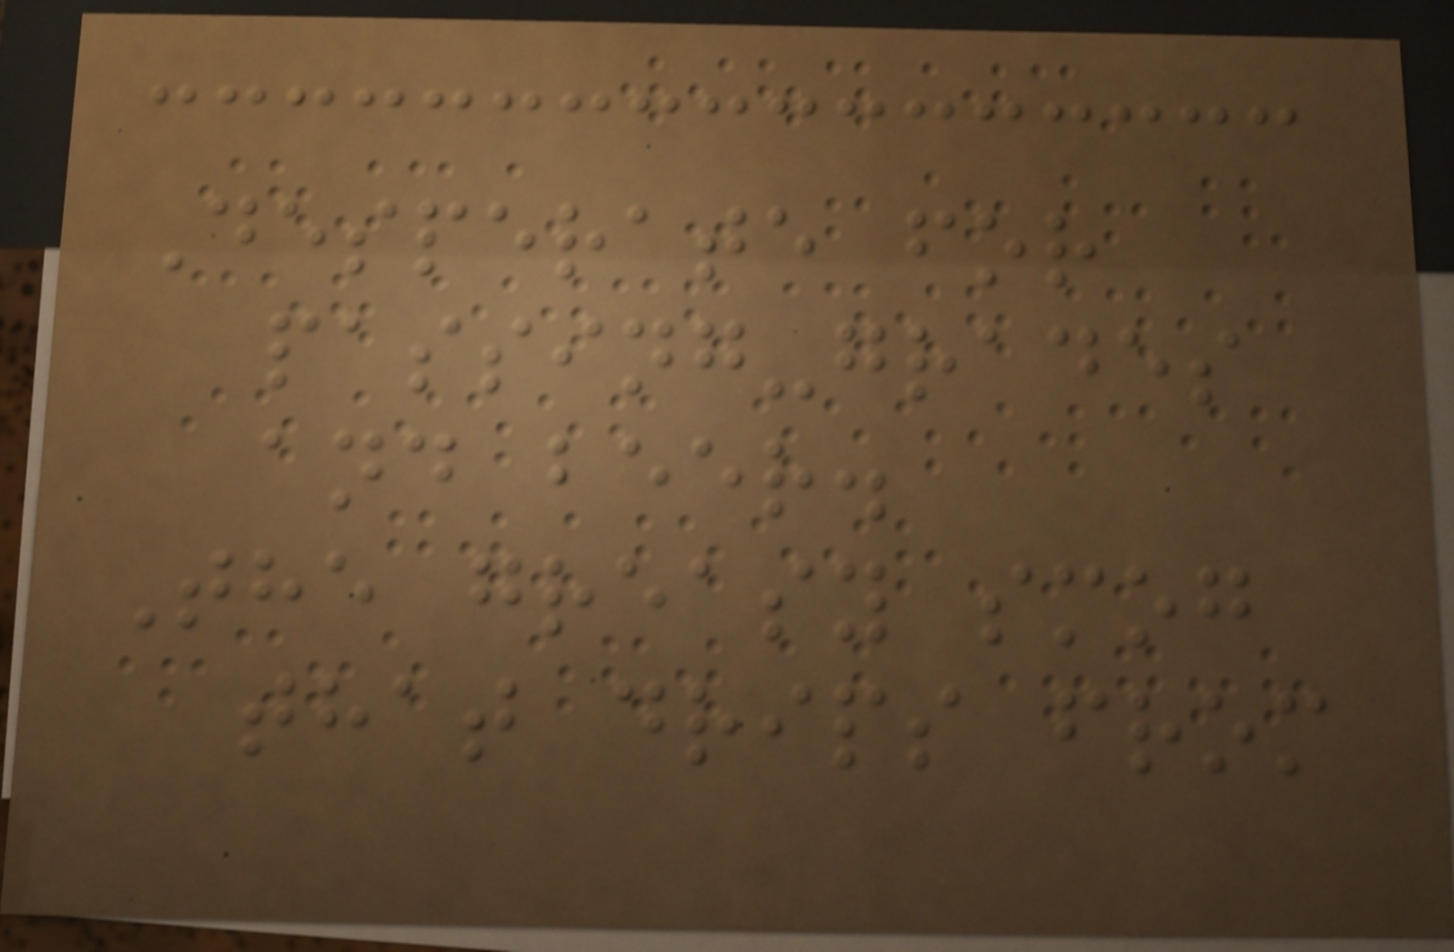Desperate for
passing-grades
and beer.
The greasy smog
that drips from
